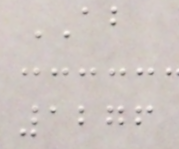AB
1276
